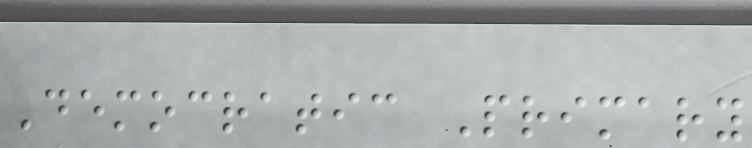Democratic Primary
